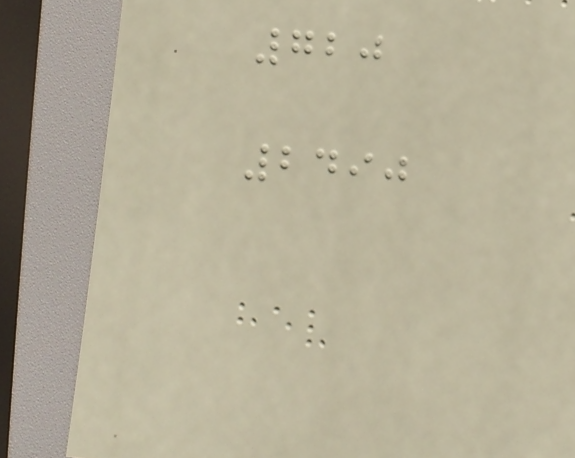720
2490
